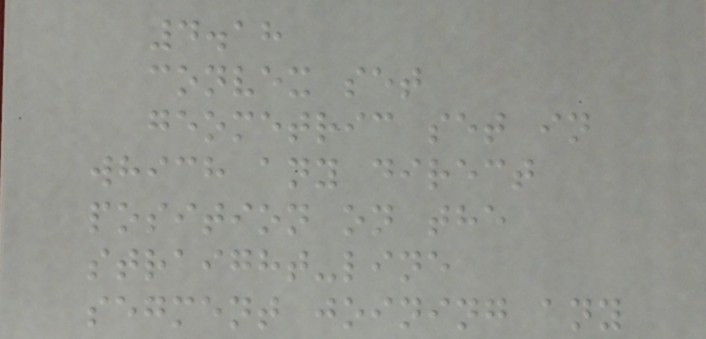4.18
convex set
geometric set in
which any direct
position on the
straight-line
segment joining any
